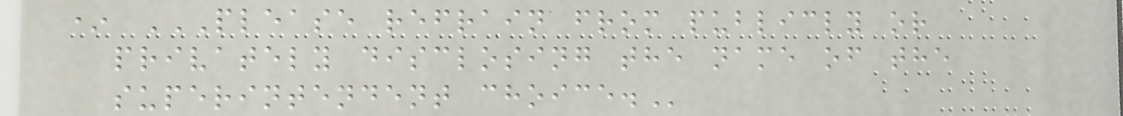* PLEASE REFRAIN FROM PUBLICLY OR
PRIVATELY DISCLOSING THE NAME OF THE
SUPERINTENDENT CHOICE.
